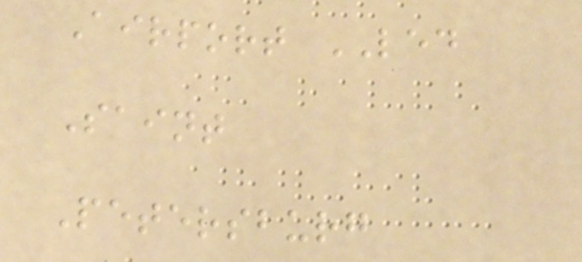Airport LED
Saint
Petersburg
